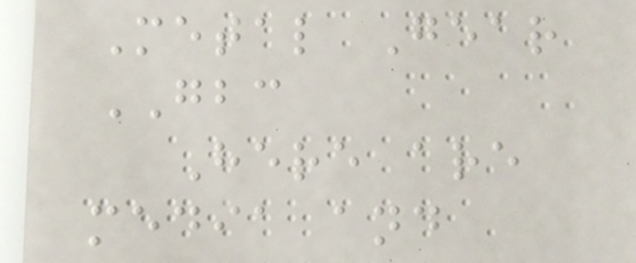Metal Gear
GBC
Here are
media and
